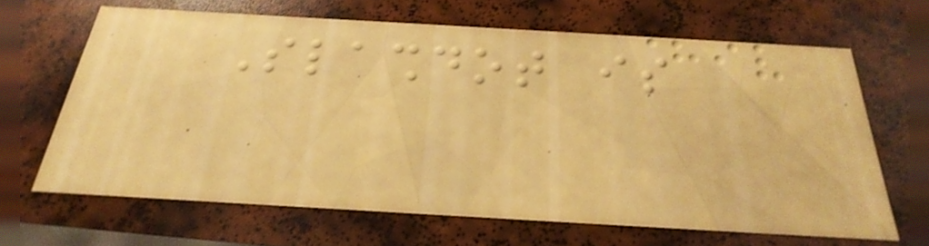Slashdot is
